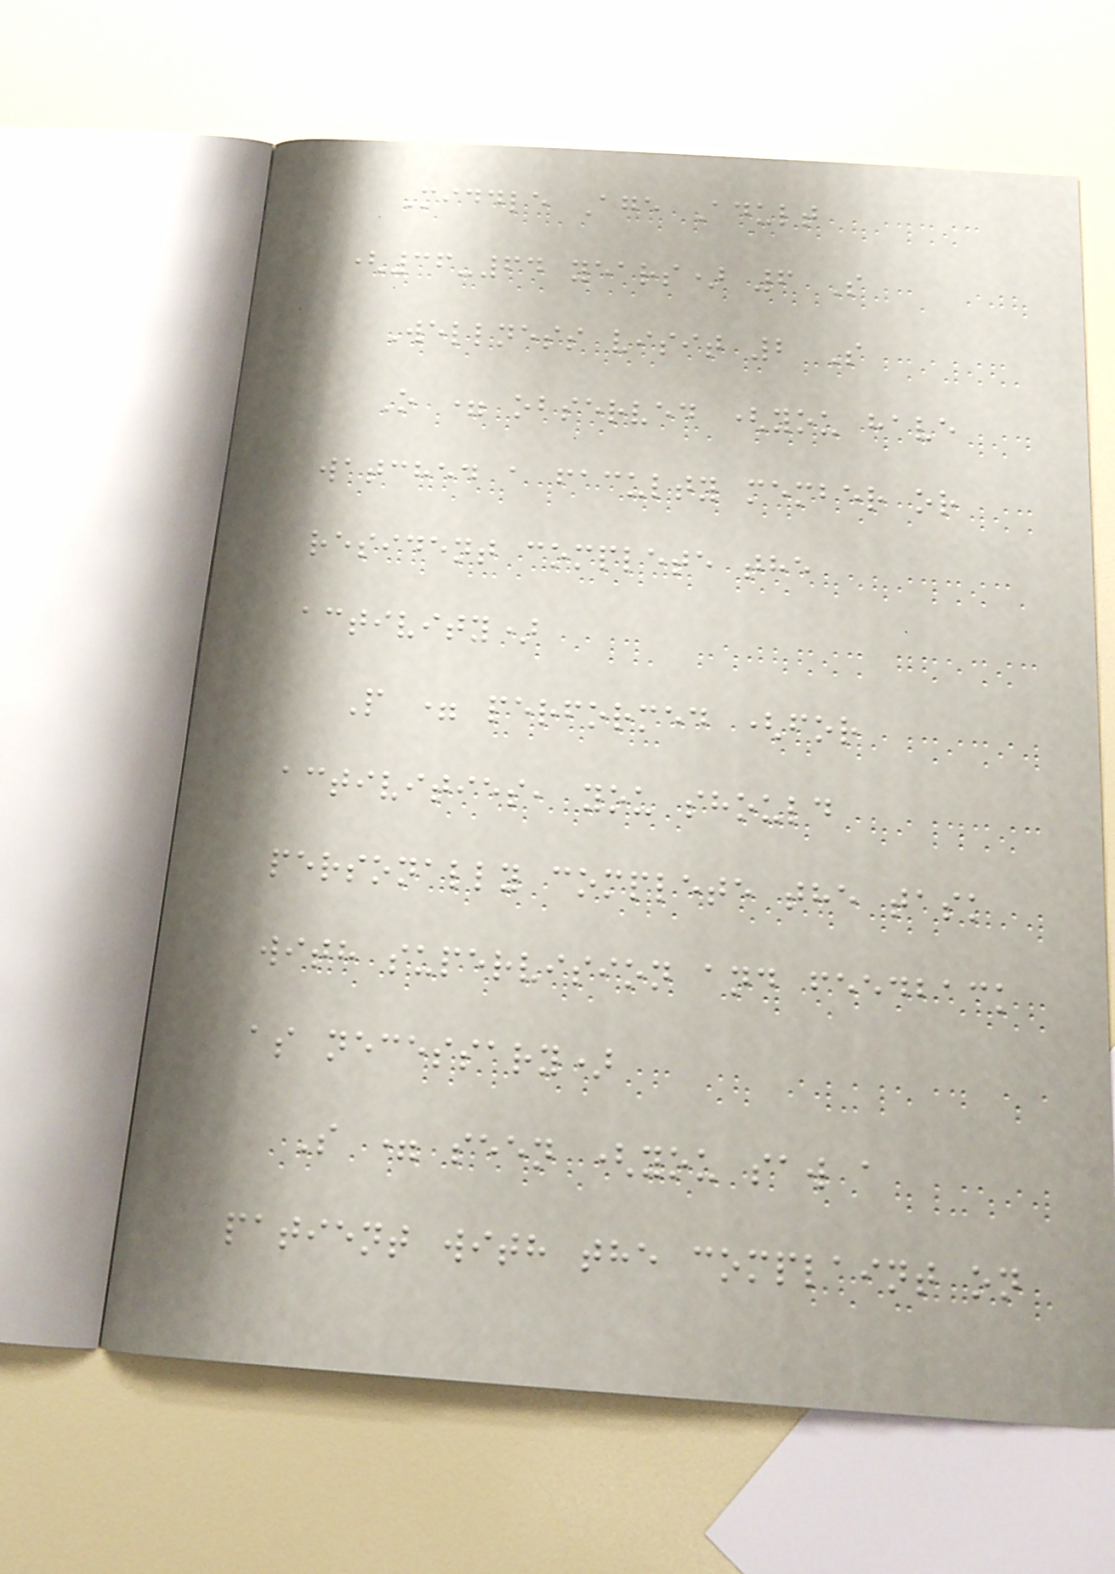Middle Age Adult
(36-64 years) 6 S
Wellness visit 2 S
O = observed (you have
watched a faculty member or
resident complete the
activity)
P = performed (for
activities, you should
personally complete the task
with supervision and feedback
as necessary)
S = seen (you saw a
patient with the complaint on
